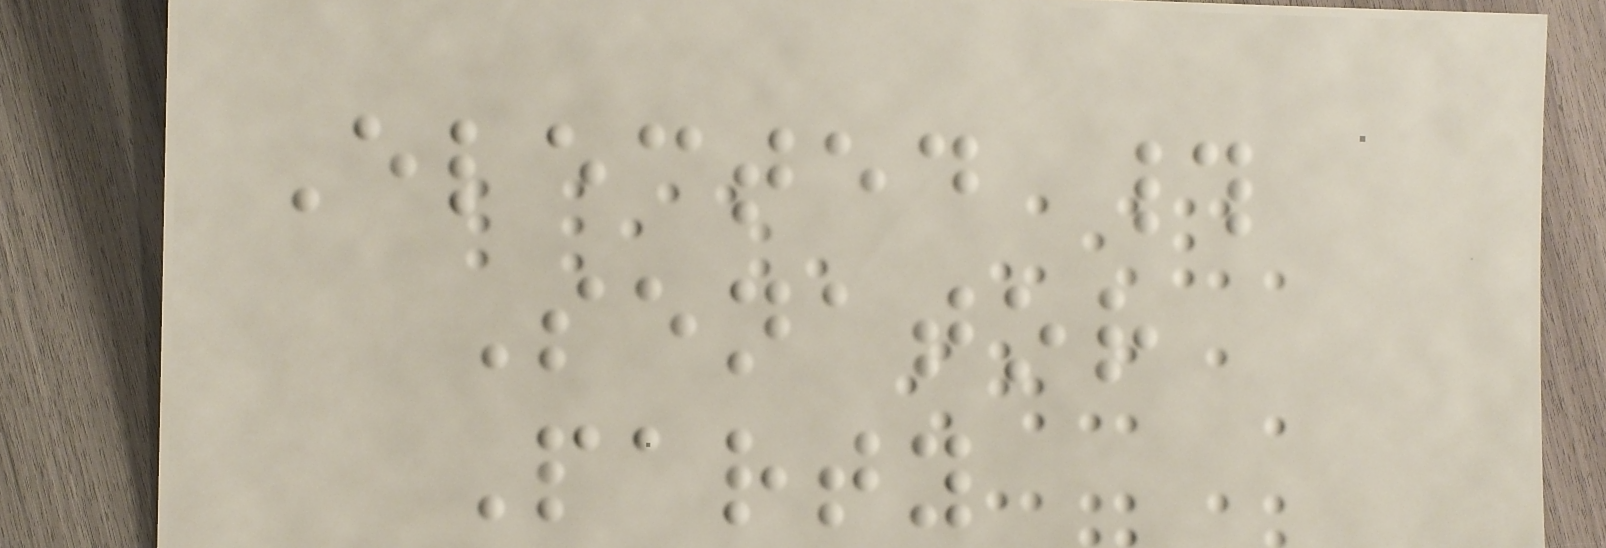Elected #
Senator
Party
